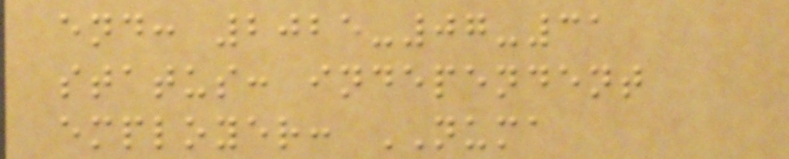end: 2025-07-31
status: independent
employer: NUMA
